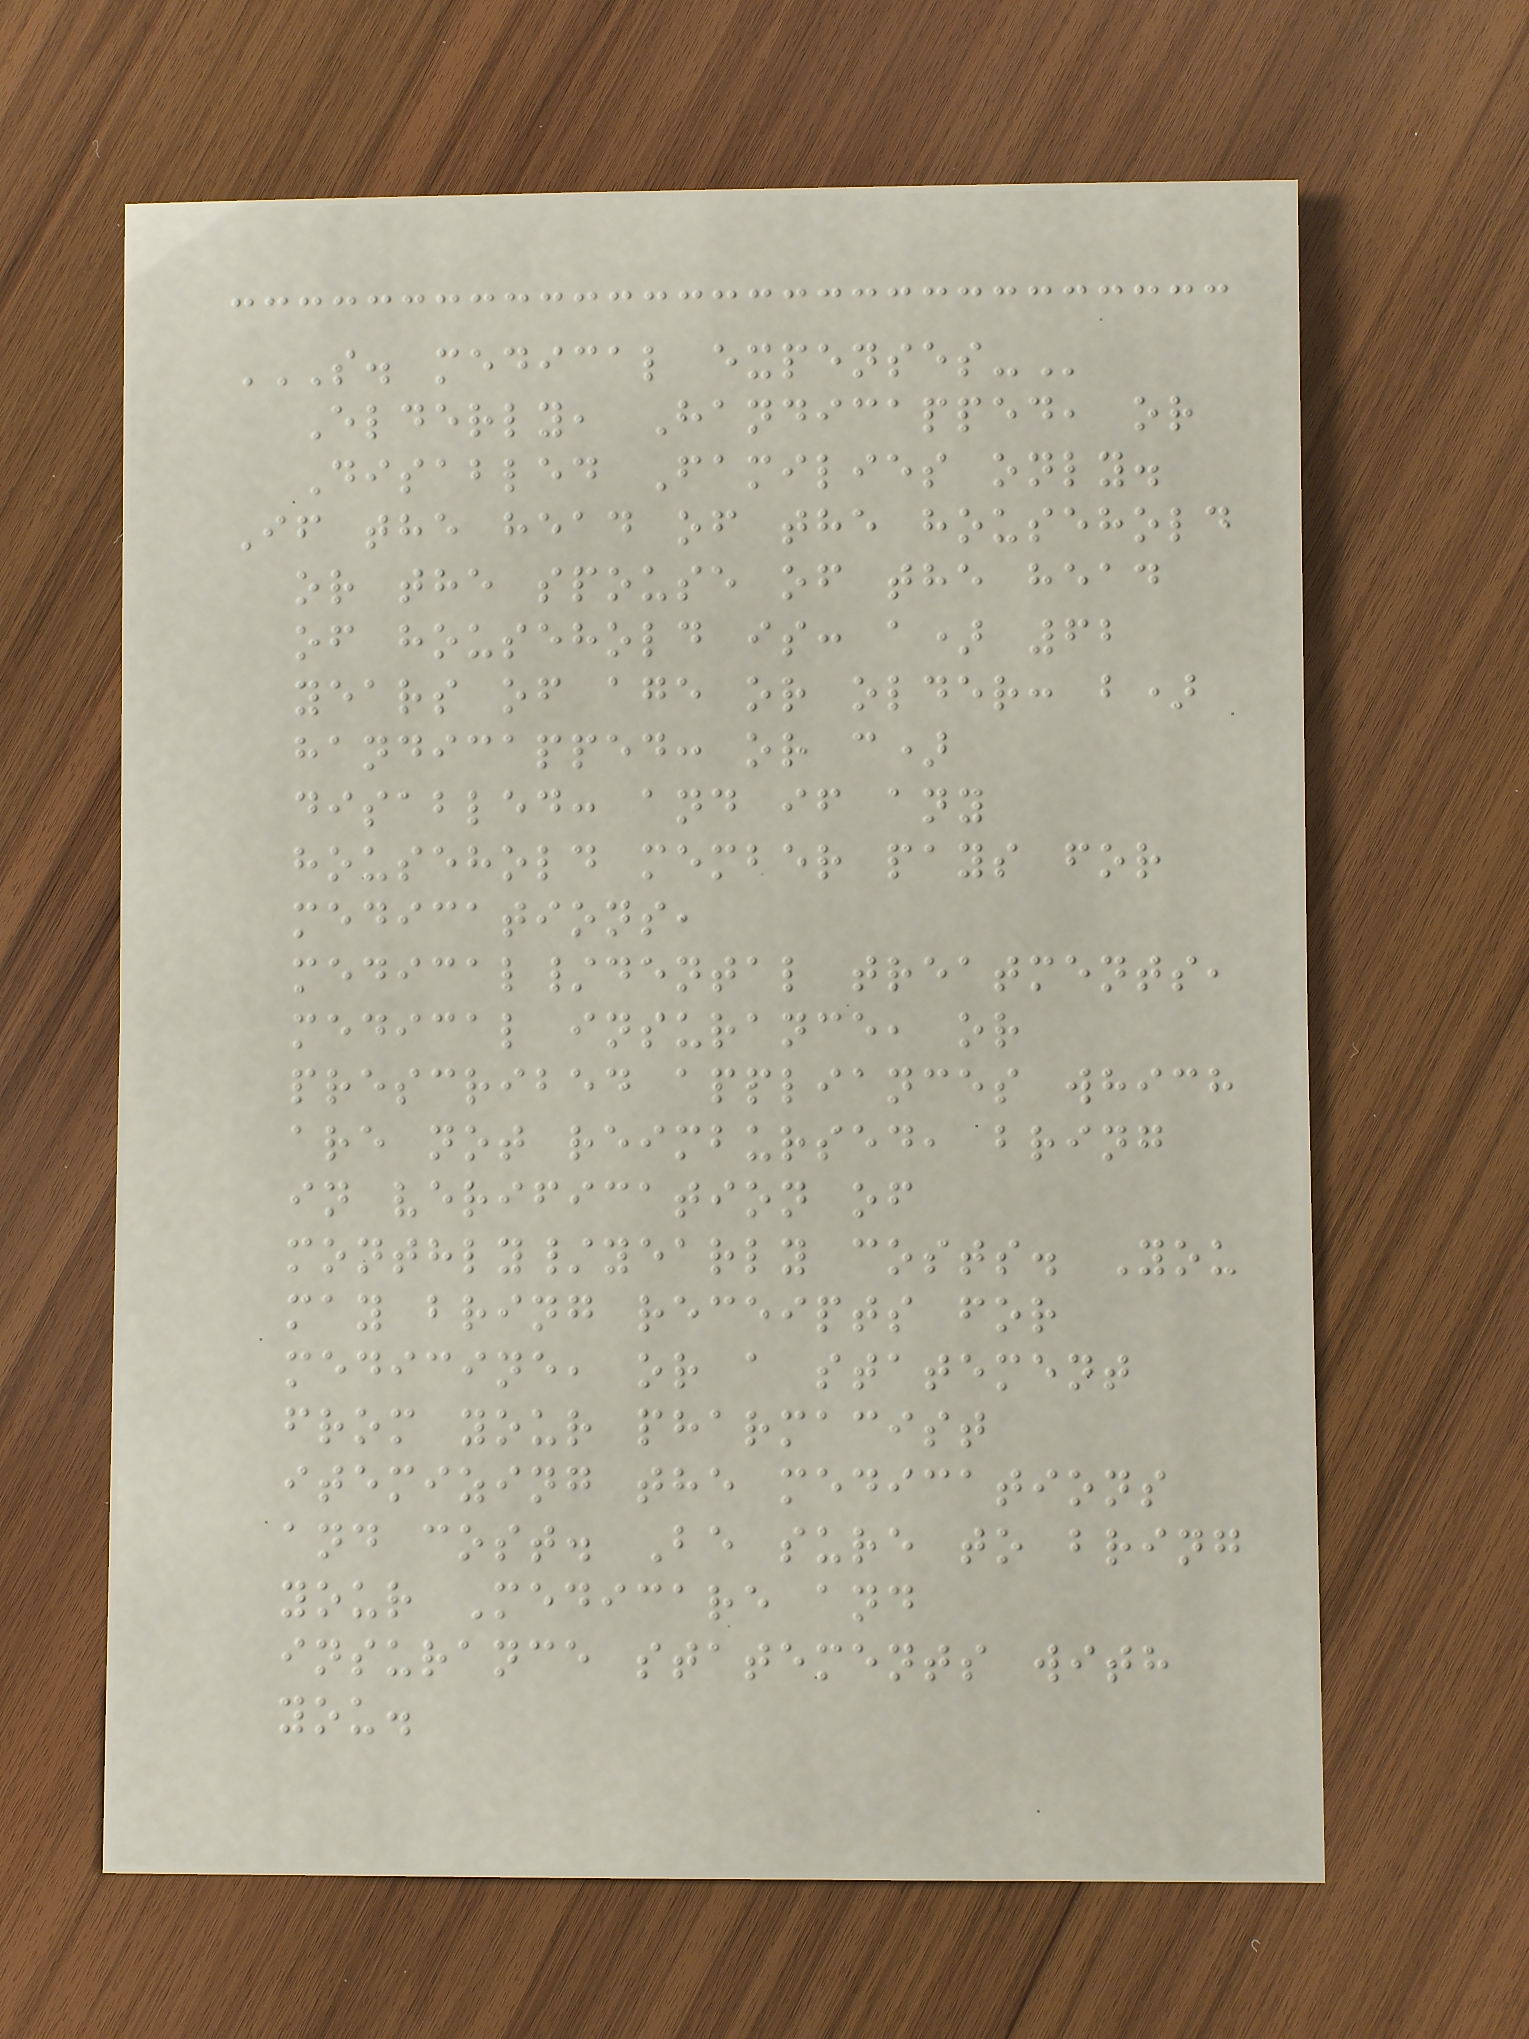S. MEDICAL EXPENSES-
Elderly, Handicapped, or
Disabled Families only.
If the head of the household
or the spouse of the head
of household is: a) 62
years of age or older: b)
handicapped: or c)
disabled: and if any
household member pays for
medications,
medical/dental treatments,
medical insurance, or
prescribed appliances which
are not reimbursed, bring
in verification of
monthly/yearly costs. You
may bring receipts for
medicine, or a statement
from your pharmacist
itemizing the medications
and cost. Be sure to bring
your Medicare and
insurance statements with
you.
